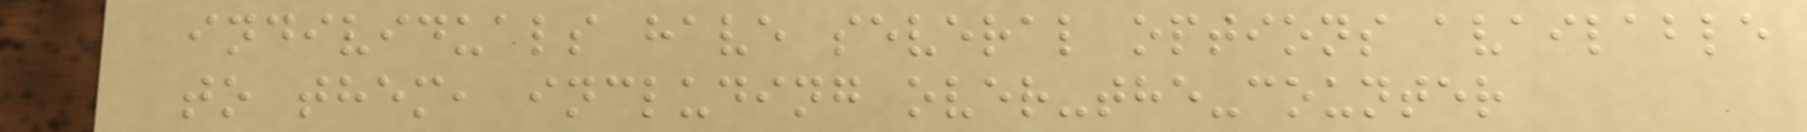individuals have several options available
to them, including over-the-counter
